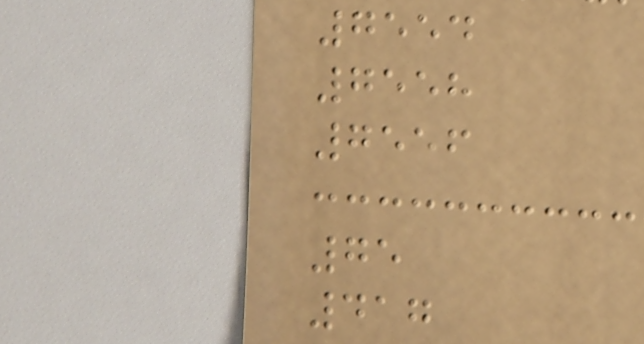7554
7558
7556
75
417
